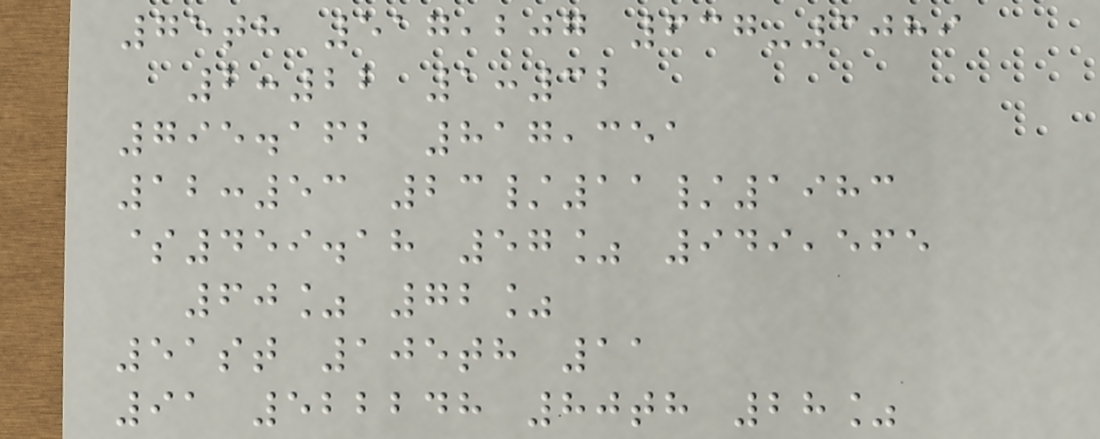75th 517,207 637-3089
2:22 1:32
795.162 817,351
12:53 23/11/1983
$459.18 57% 949,565
60% 72%
51st 105th 11
91 522248 80th 28%
